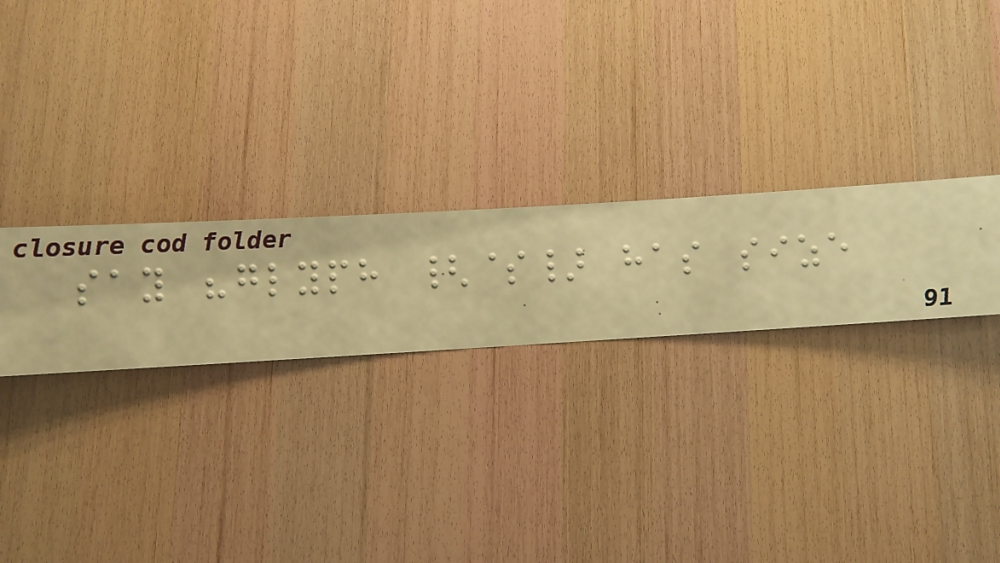say "glyph {$} has size
